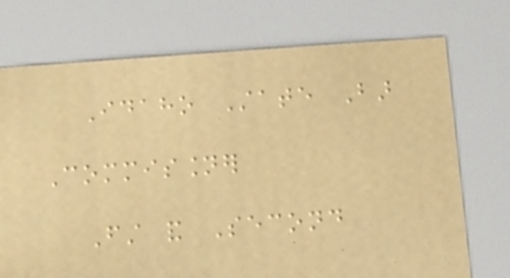Idaho State Bar
Commissioner
First and Second
